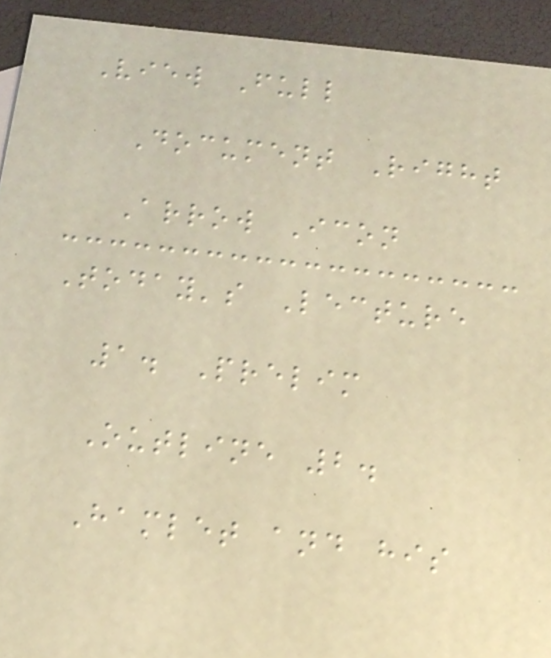View Full
Document Right
Arrow Icon
Today's Lecture
1. Prelim
Outline 2.
Hamlet and his
